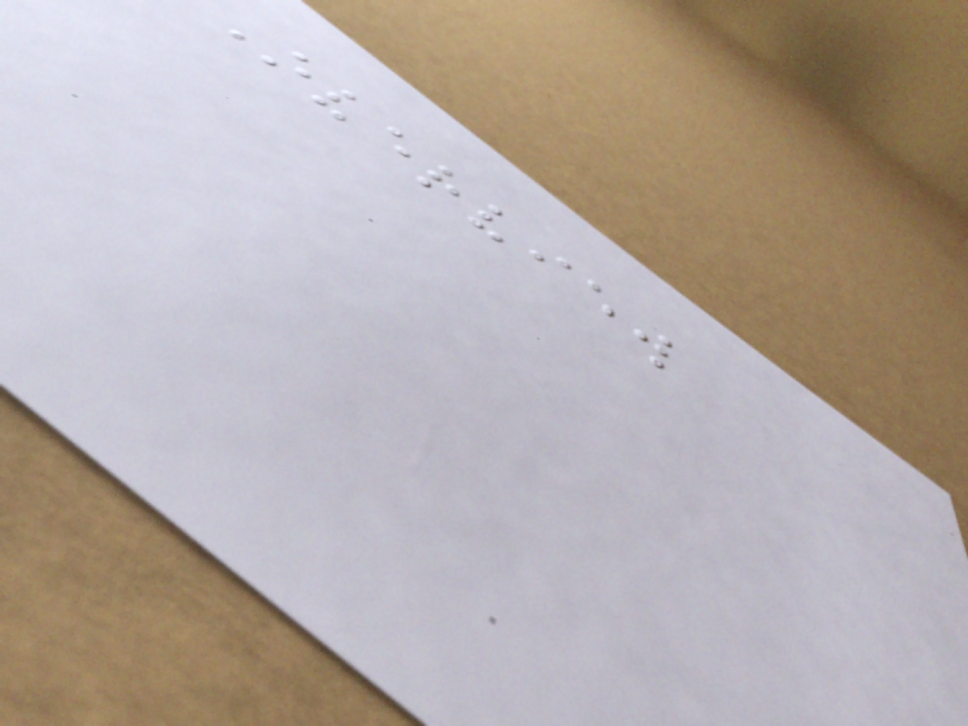Overview
